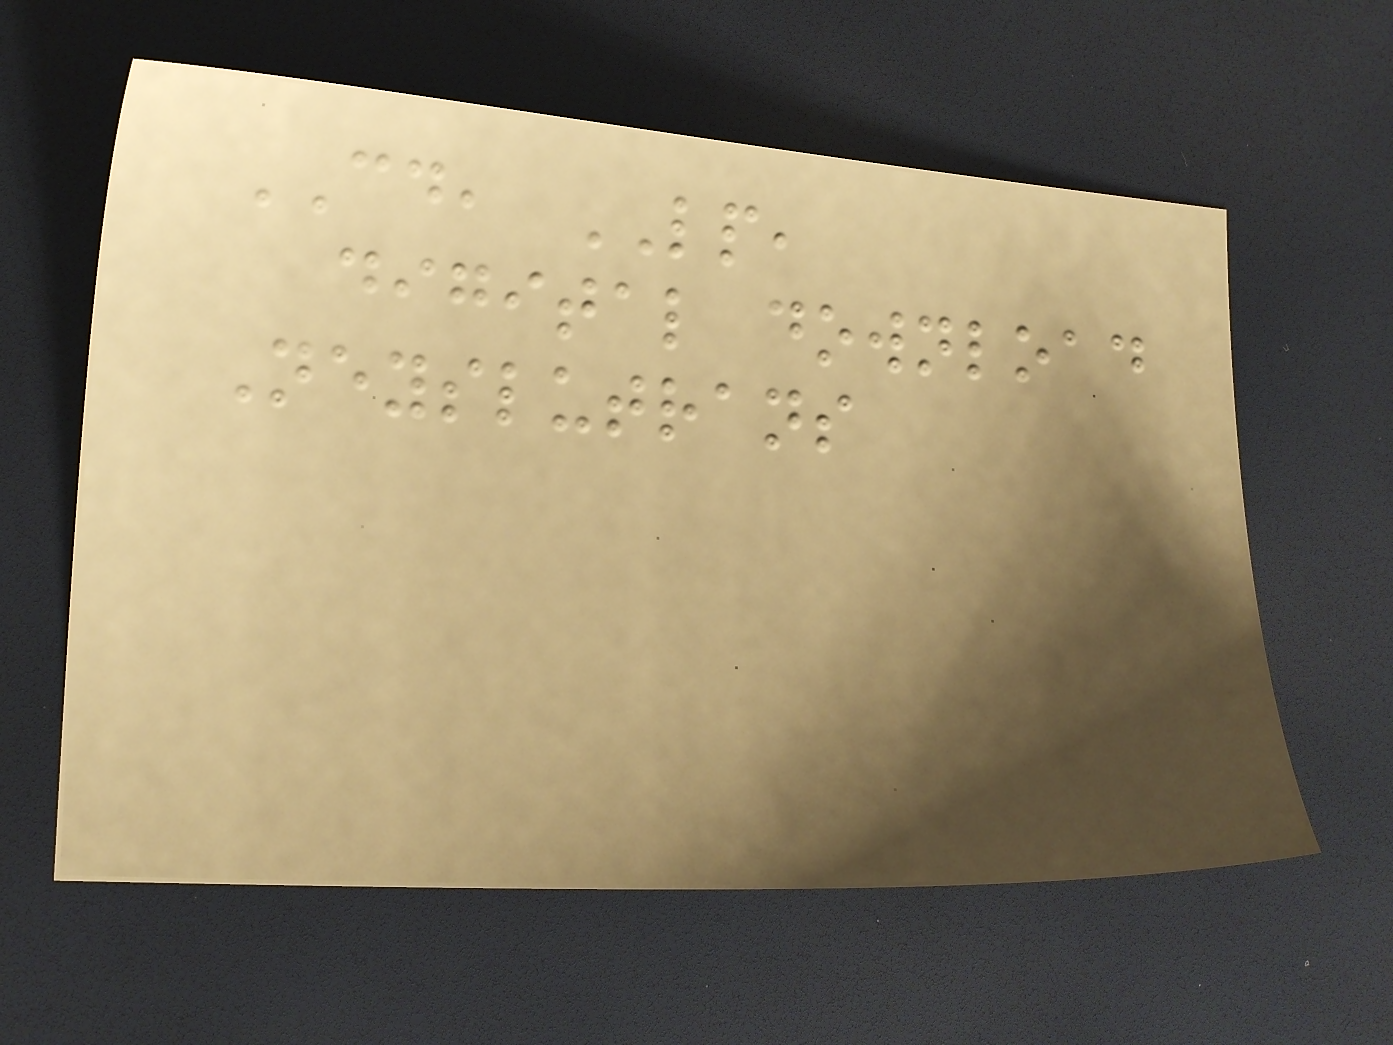CD, LP,
digital download
Neyslutrans
